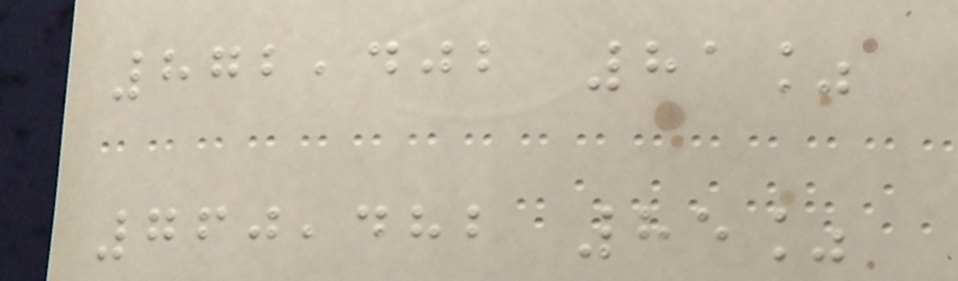872,402 81%
760,482 85%
